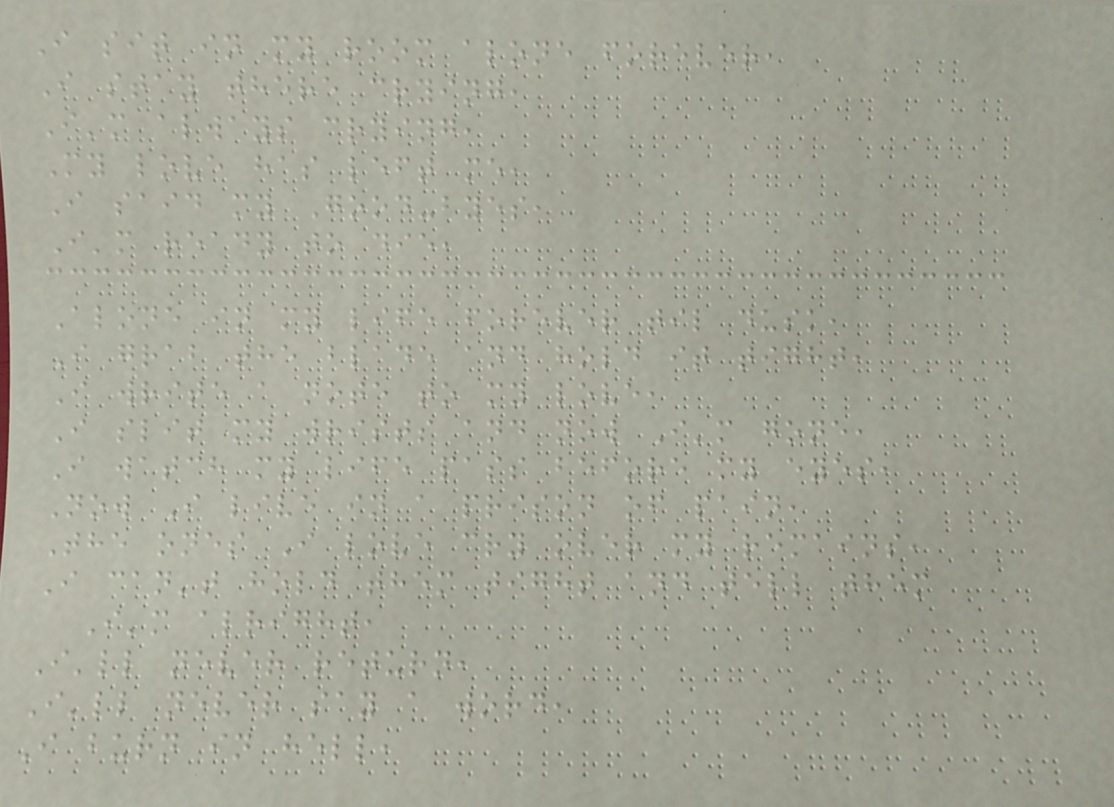I sit in my room alone forever,
I stay there crying,
I'm always crying,
My love has left me,
I said my Good-byes,
I'm ready to die,
Alone in my life forever til dusk,
I grab the blade and hold it tight,
I write a note to my love,
I slit my wrists and now I'm gone,
I watch my life pass before my eyes,
Now I live in a prison of pain,
The ones I love cry over my remains,
I can't hold them tight and tell them
I'm alright,
I'll never return,
I'll never say a word,
I burn in hell,
